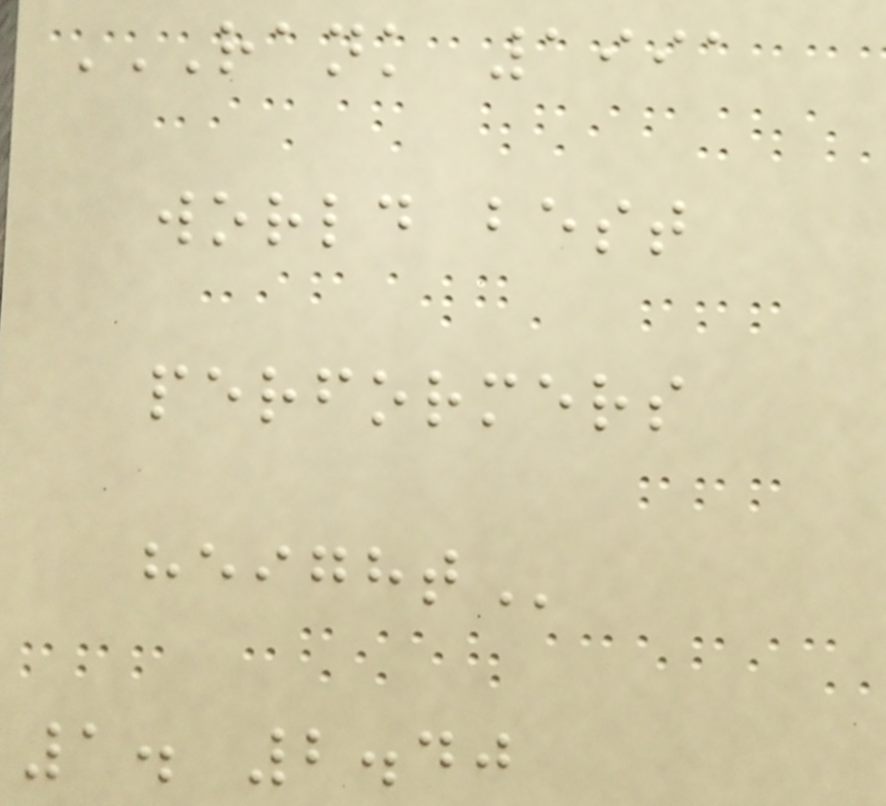RANK 1991
WORLD BEST
PERFORMERS
HEIGHT
1. 2.40
